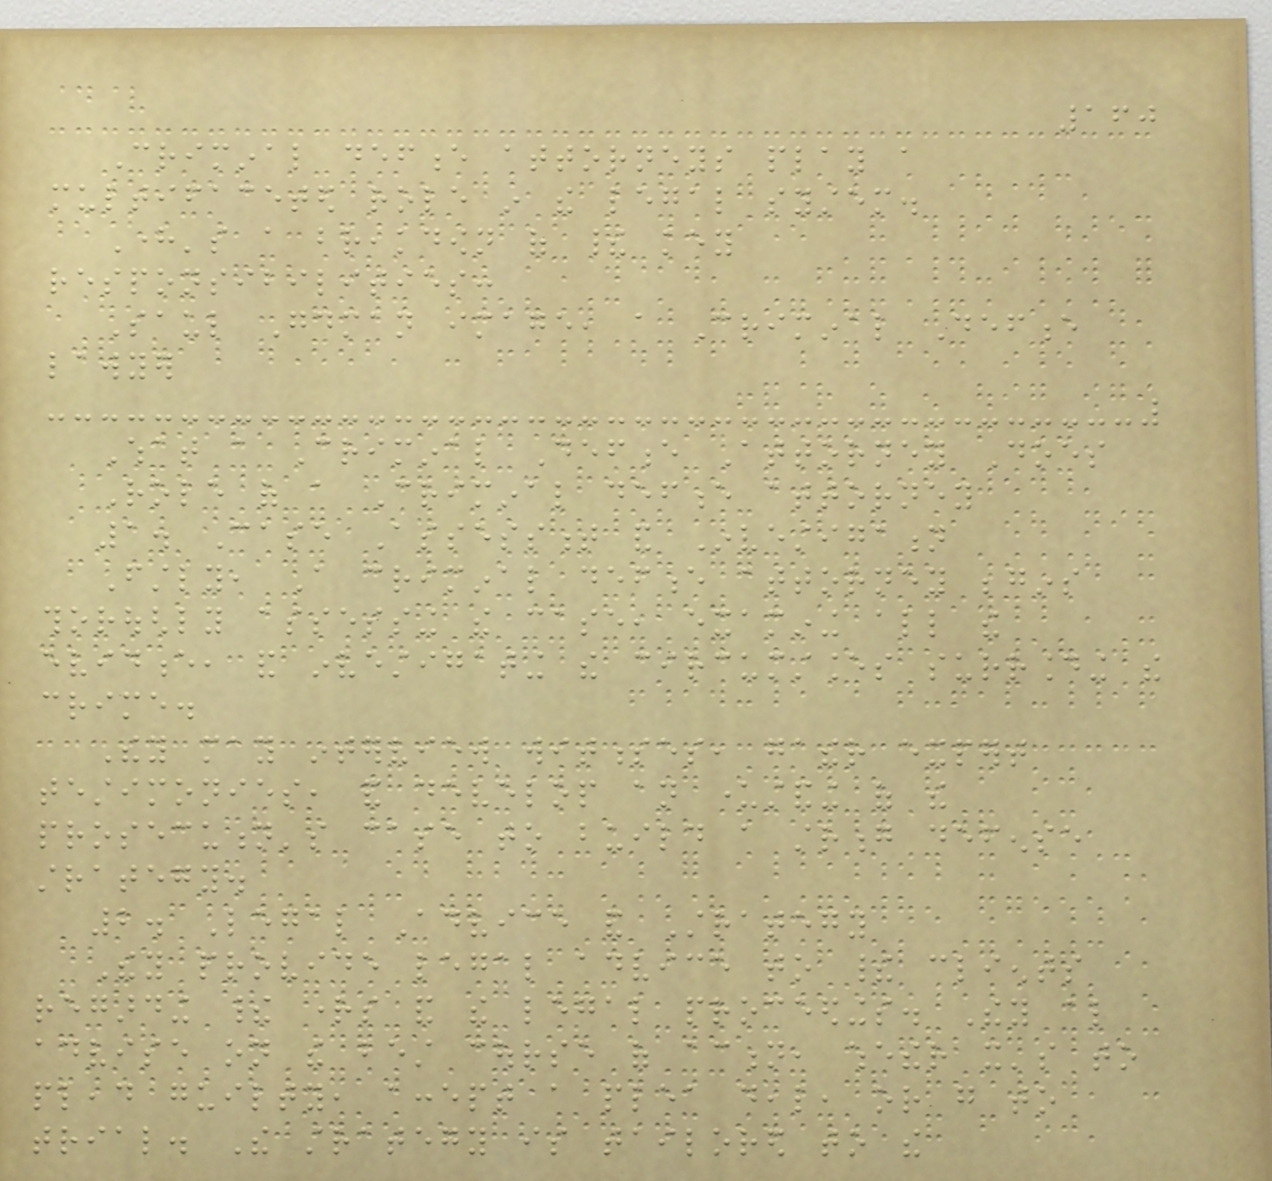160
Criminal defence attorneys play a
multifaceted role in the legal system.
Here's a breakdown of their key
responsibilities:
Saul Goodman image, a Criminal Defence
lawyer
What a Criminal Defence Attorney Does
Role of a Criminal defence attorney
1. Case Assessment and Investigation
Firstly, A criminal defence attorney begins
thoroughly assessing the case, examining all the
evidence, and investigating the circumstances surrounding the
crime.
They may interview witnesses, gather expert
testimonies, and develop an understanding of the
prosecution's case to build a strong defense
strategy.
2. Legal Advice and Strategy
They provide legal advice to their clients
regarding their rights and the legal proceedings. They also
advise on the best course of action, whether it's to
plead guilty, accept a plea deal, or go to
trial. The strategy is tailored to the
